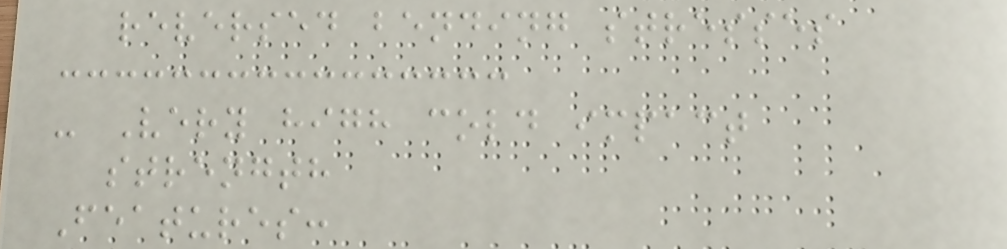reversed bending stresses
- Very high cold impact
strength
Features:
